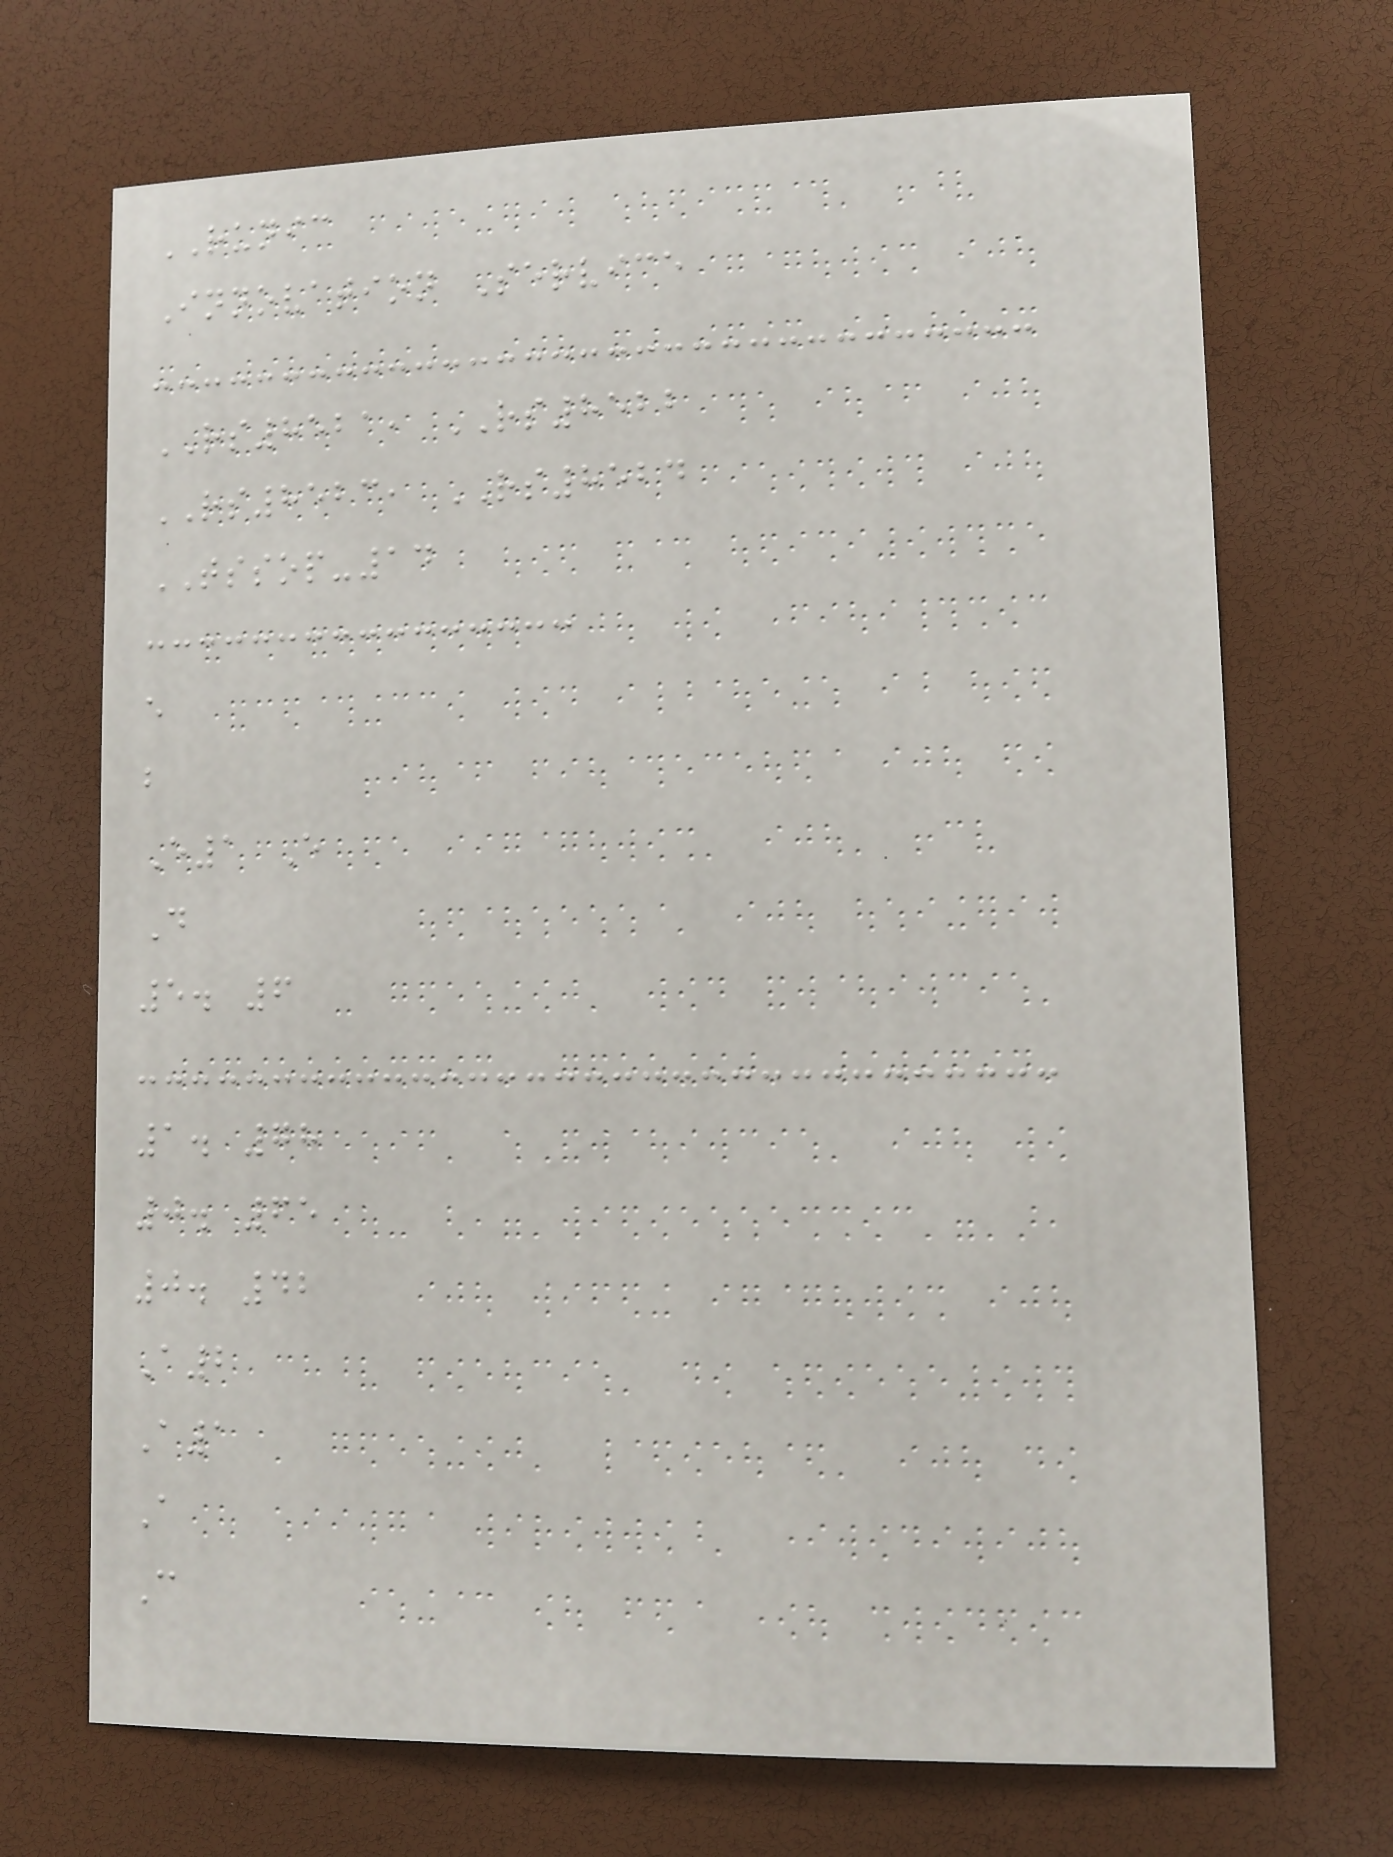RUNIC
Innovation Service
RS8521, RS8522
RS8523, RS8524
TSSOP-14
e
b
E1 E
D
5. 6
1. 78
0. 65
0. 42
A2
A1
A
C
